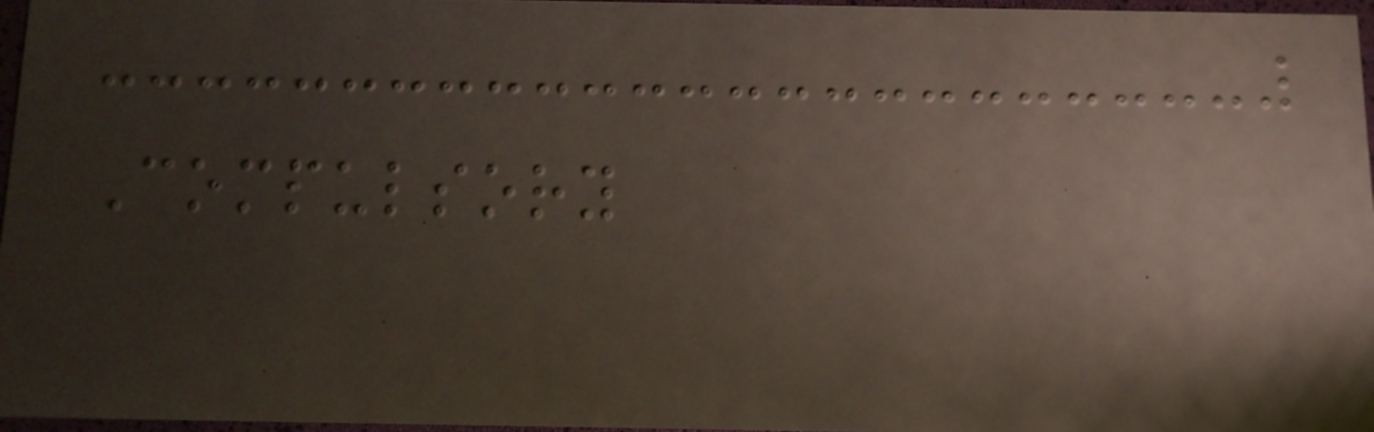Compulsory
